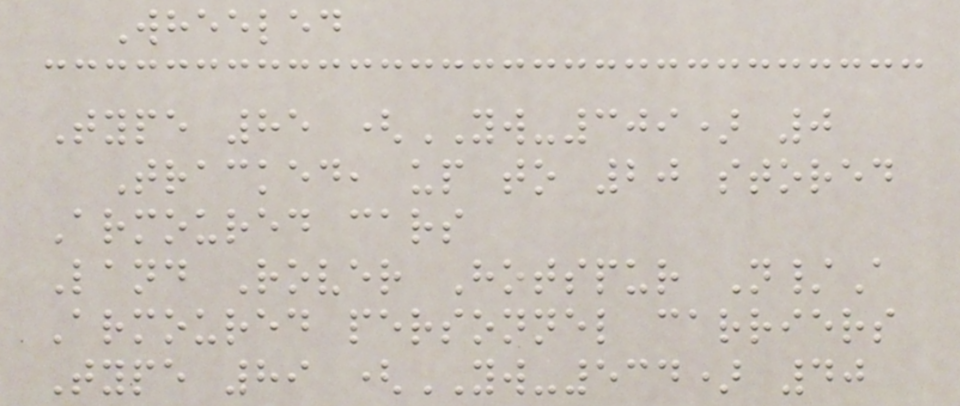Wheeled
Type 85 (YW-309) 0
Tracked, up to 20 stored
Armoured cars
Land Rover Hotspur N/A
Armoured personnel carriers
Type 89 (YW-534) 40
